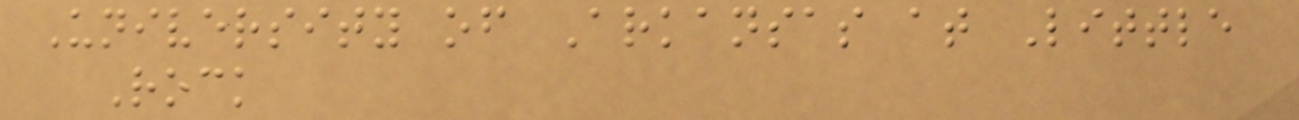University of Arkansas at Little
Rock
